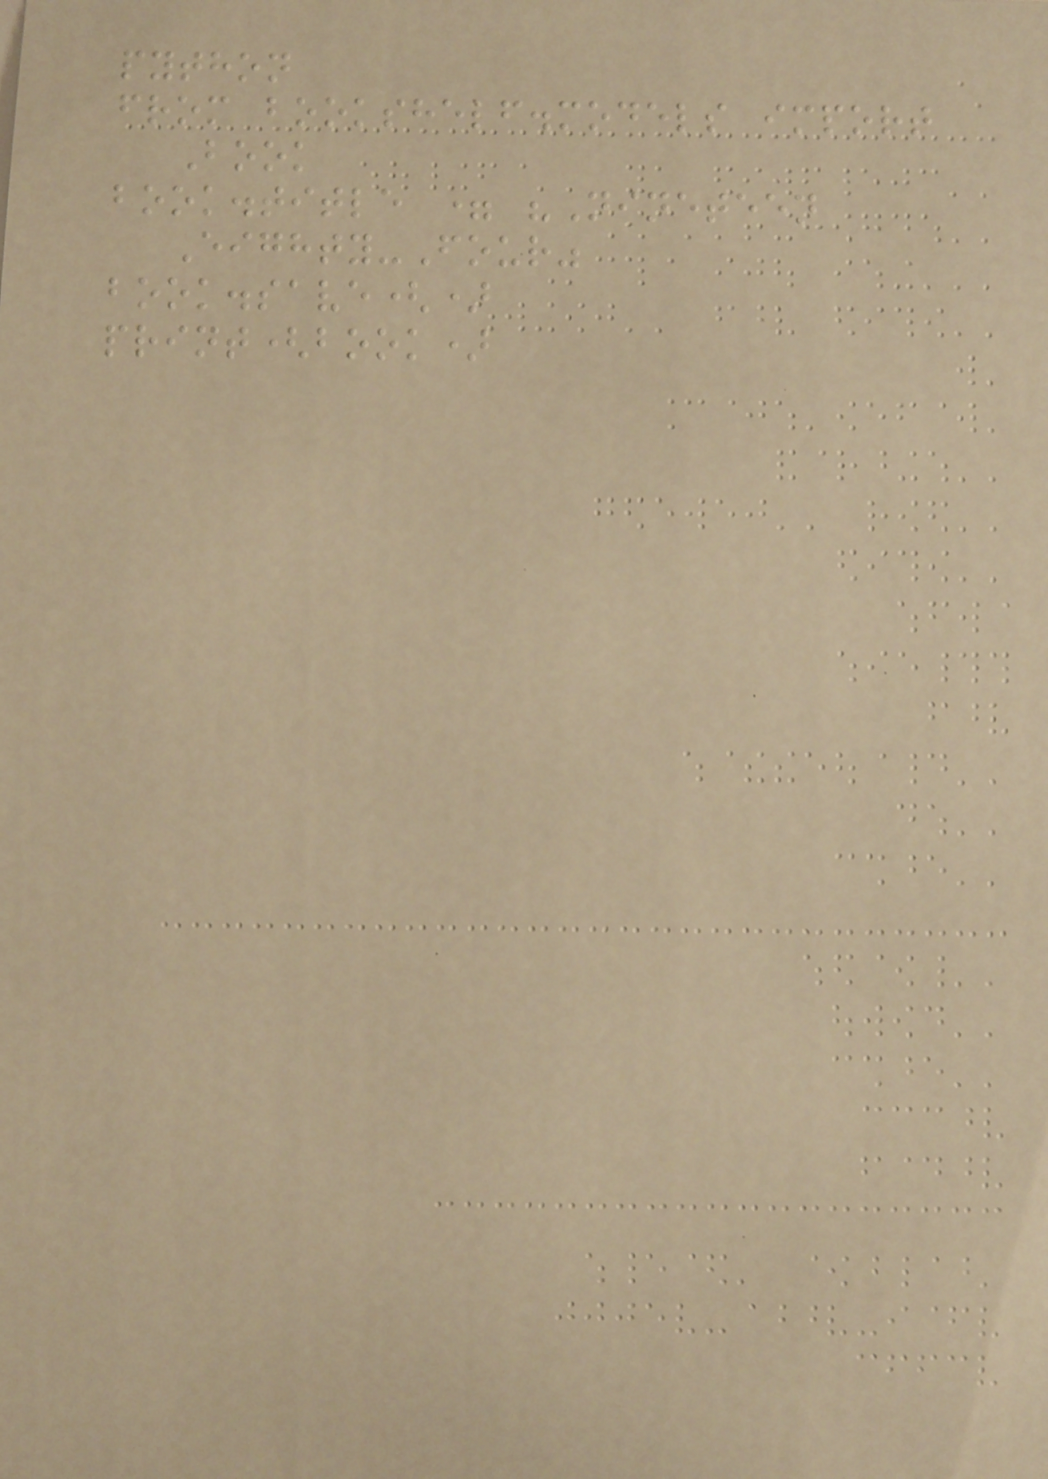python
from bookshelf.models import
Book
book.title = "Nineteen
Eighty-Four"
book.save()
print(book)
